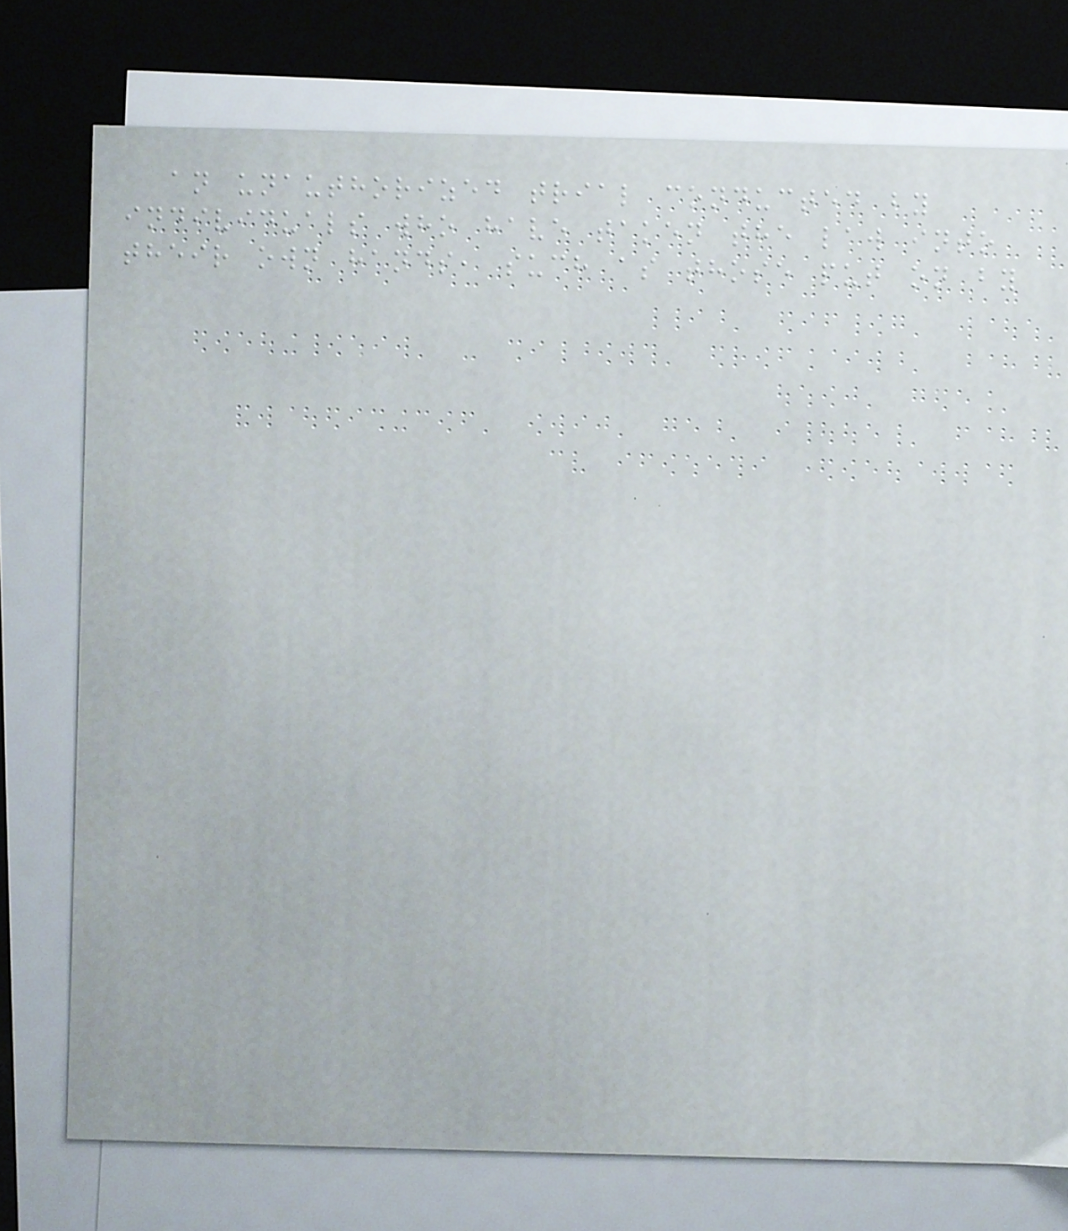an unauthorized trial conducted by
individuals who have taken the law into
their own hands, such as those put on by
